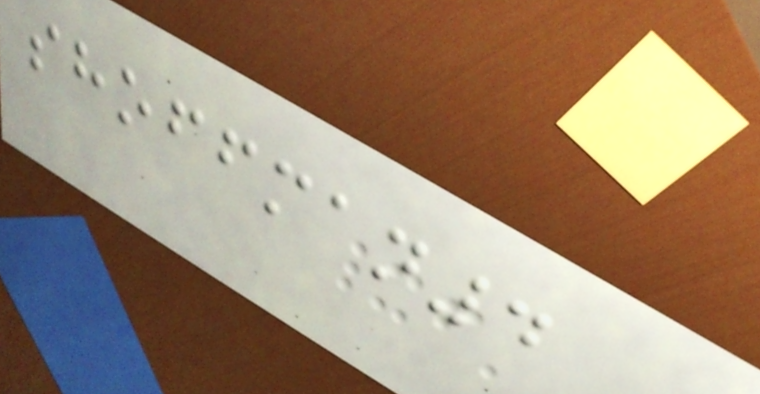shoffman4
